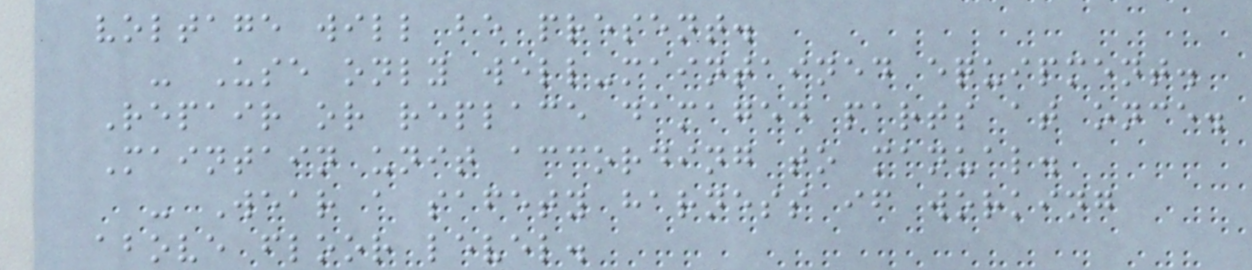voltage will be present.
- Use only well-maintained equipment.
Repair or replace damaged parts at once.
Maintain unit according to manual.
- Wear a safety harness if working
above floor level.
